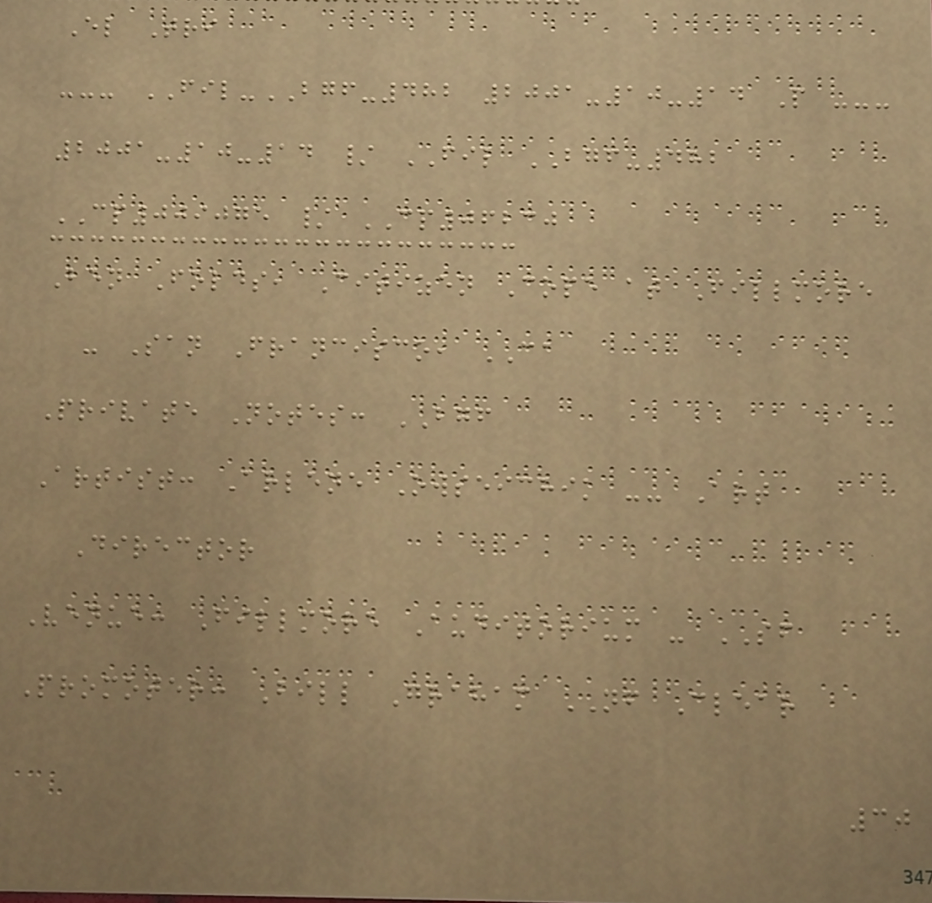El Tri
--- FIL-BGF-482 2001-10-14 P ---
2001-10-14 / FIL BGF-482
CP009075 / CP06230
Ben Folds, Citizen Cope at Fillmore
- San Francisco, CA
Private Notes: BGF
Artist: Arlene Owseichik -- Art
Director
Venue: Fillmore Auditorium - SF
Promoter: Bill Graham NF Clear
30
